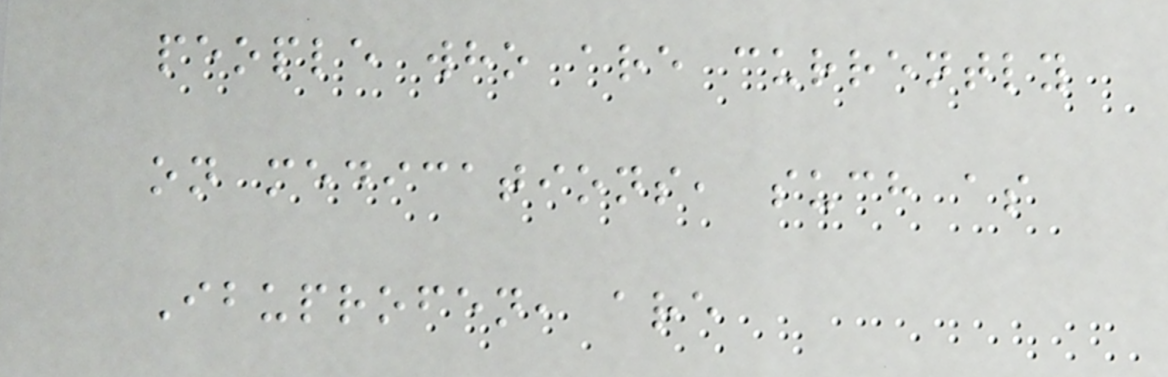people who are currently
on medications, such as
Ibuprofen, are
